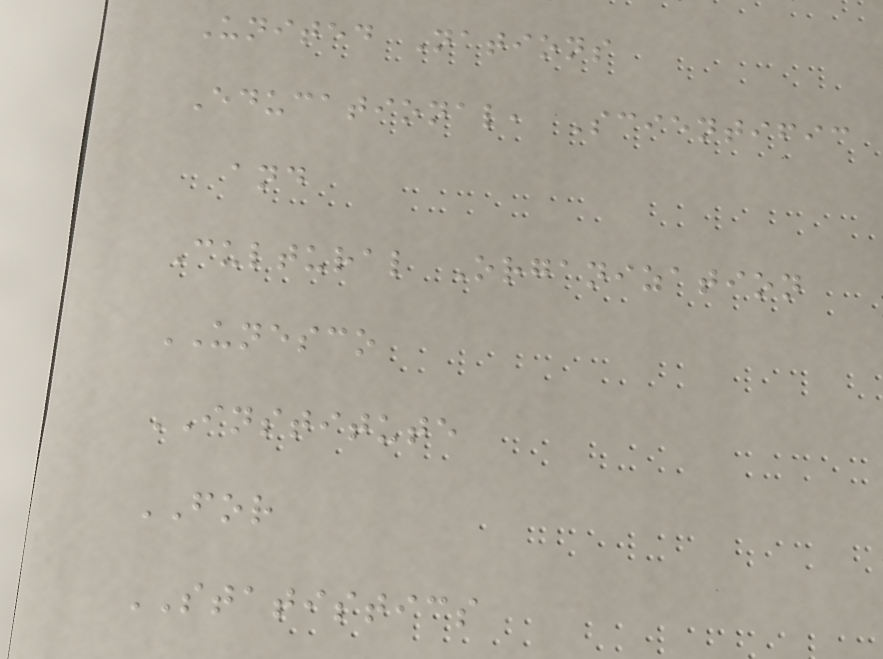United Nations
Educational, Scientific
and
Cultural Organization
UNESCO
INSTITUTE
FOR
STATISTICS
